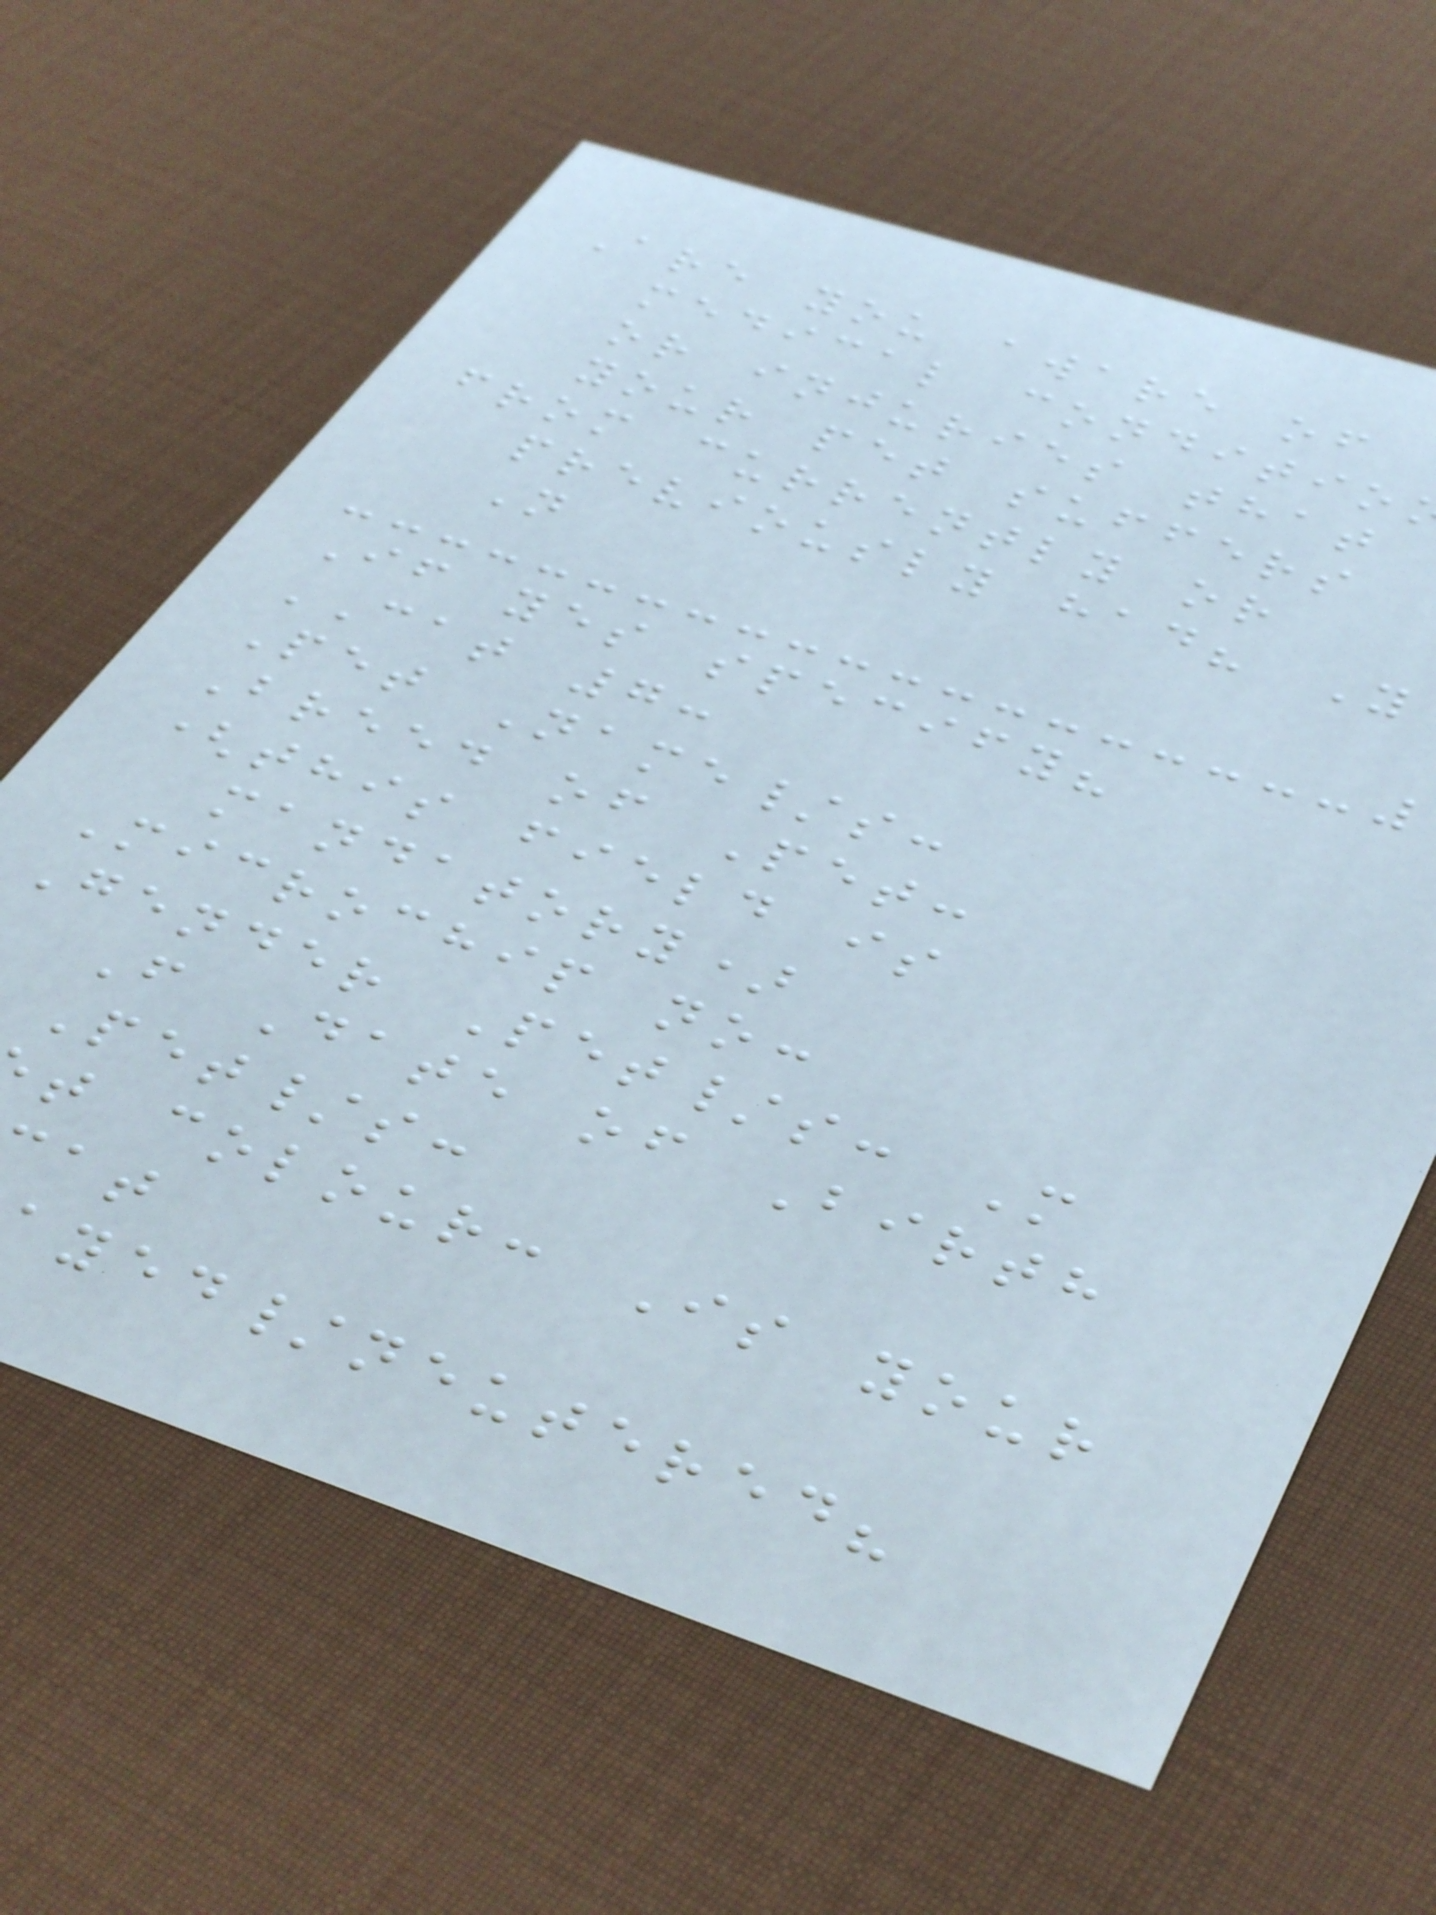Are you aware of
medical conditio
or injuries that
your pet suffers
from currently or
previously had? Y
N
If yes specify?
CAT 7:
Pet Name/s:
Breed of Pet:
(this field is
mandatory)
Microchip no:
Gender Pet/s: M
F Date of Birth
Pet/s:
t colour: Is your
yed/neutered?
